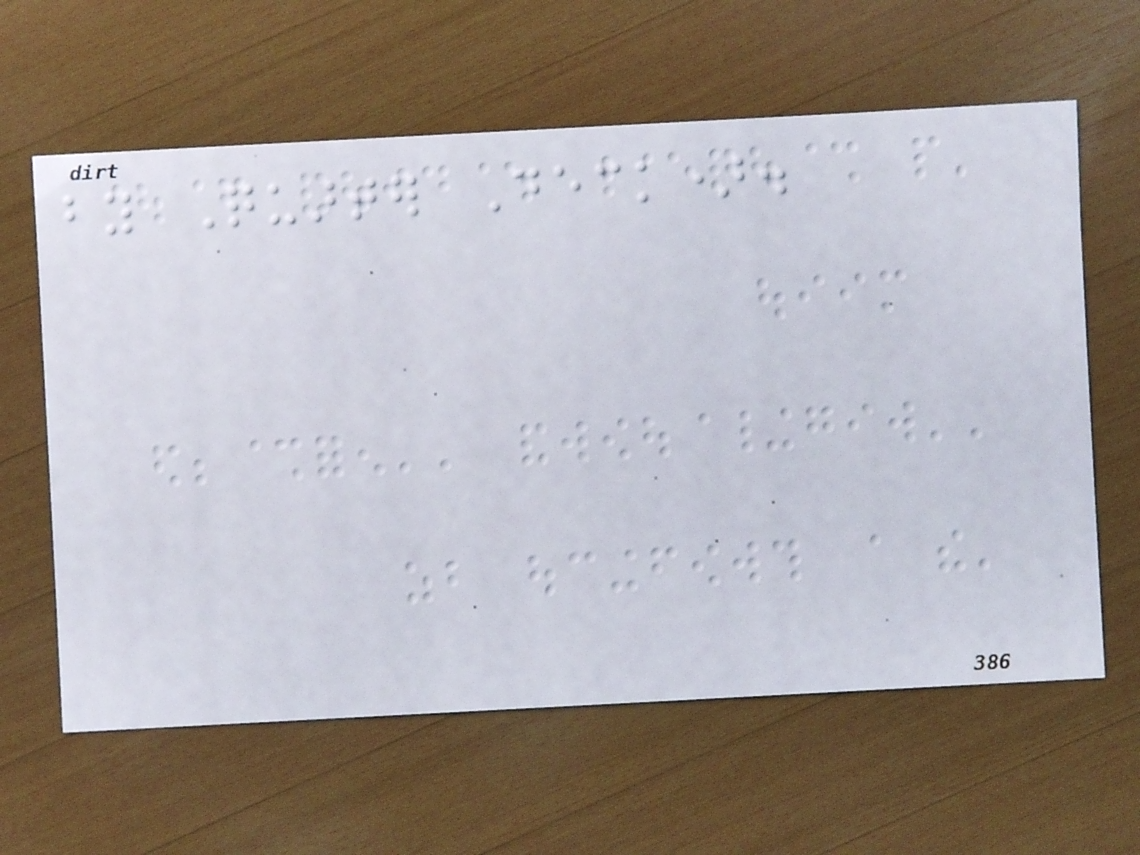by Quarter Deck).
